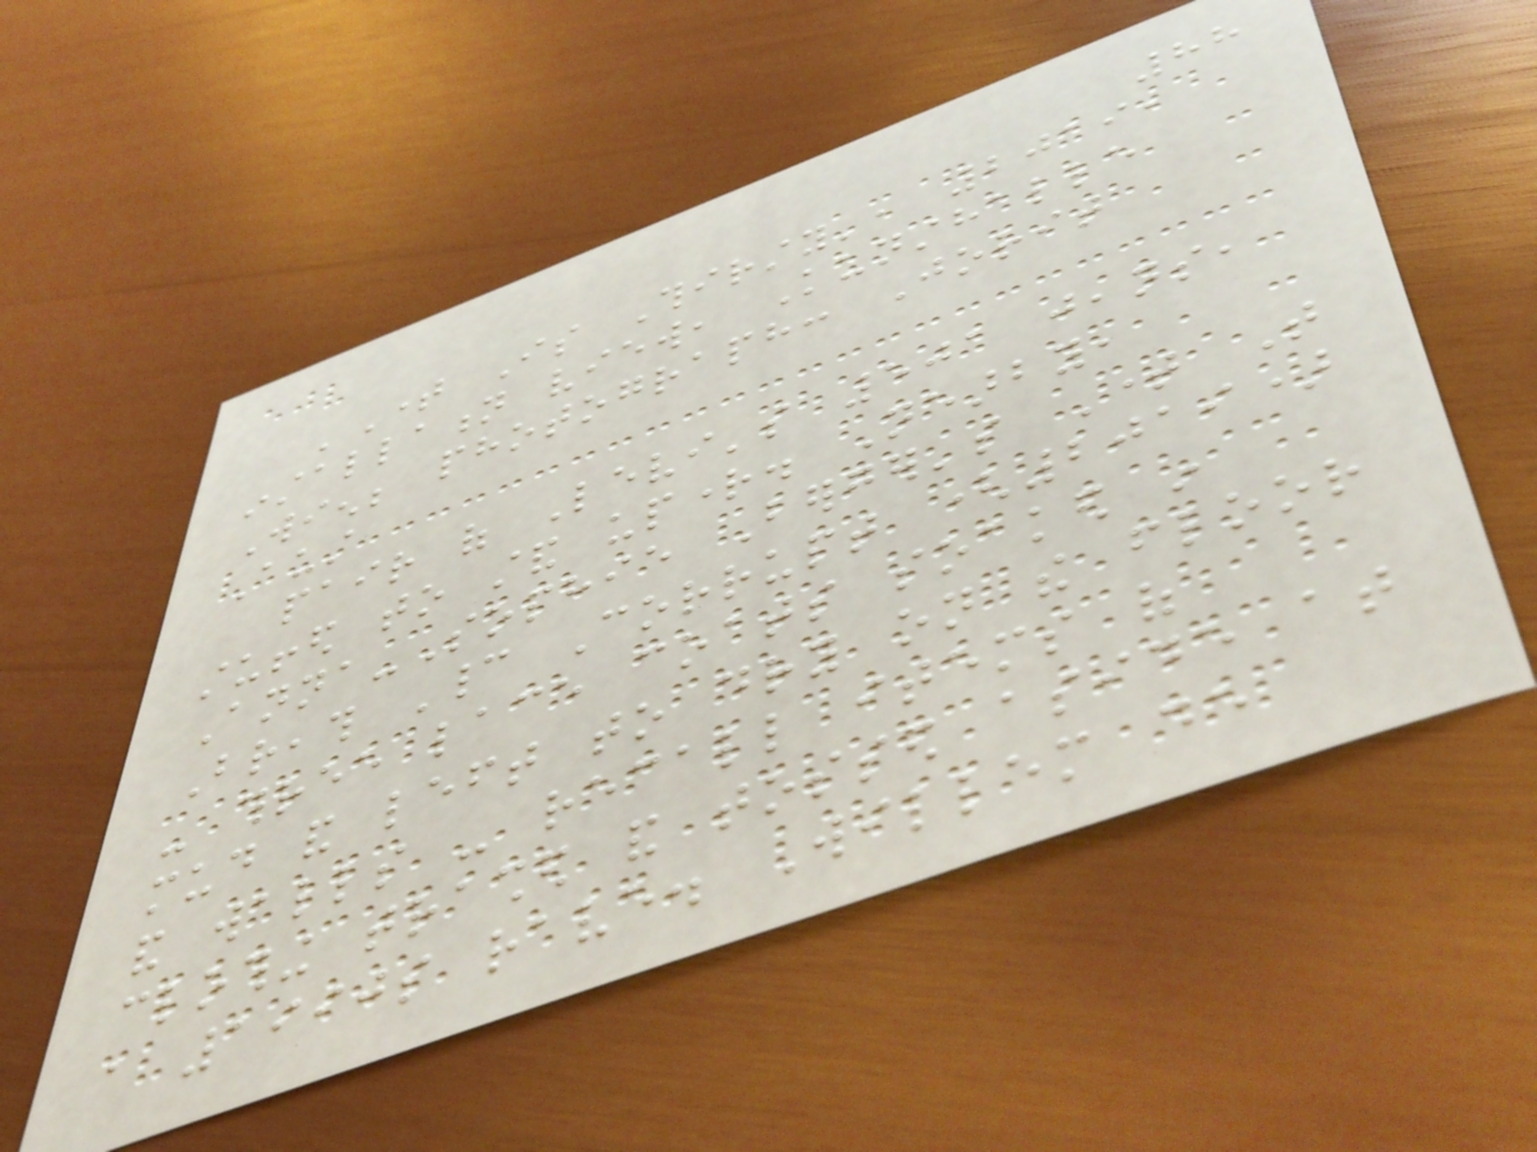88
'Time Is Thirsty', 2019,
installation view, Kunsthalle
Wien; photograph: Jorit
Aust
pair of Levi's 501 jeans,
stuffed to stand upright. Nearby,
Anna-Sophie Berger's Time That
Breath Cannot Corrupt (2019)
- three lace coats soaked in
mud and left to dry on the floor
and walls - recall items of
clothing trashed and tossed aside at
a 1990s rave. Willem de
